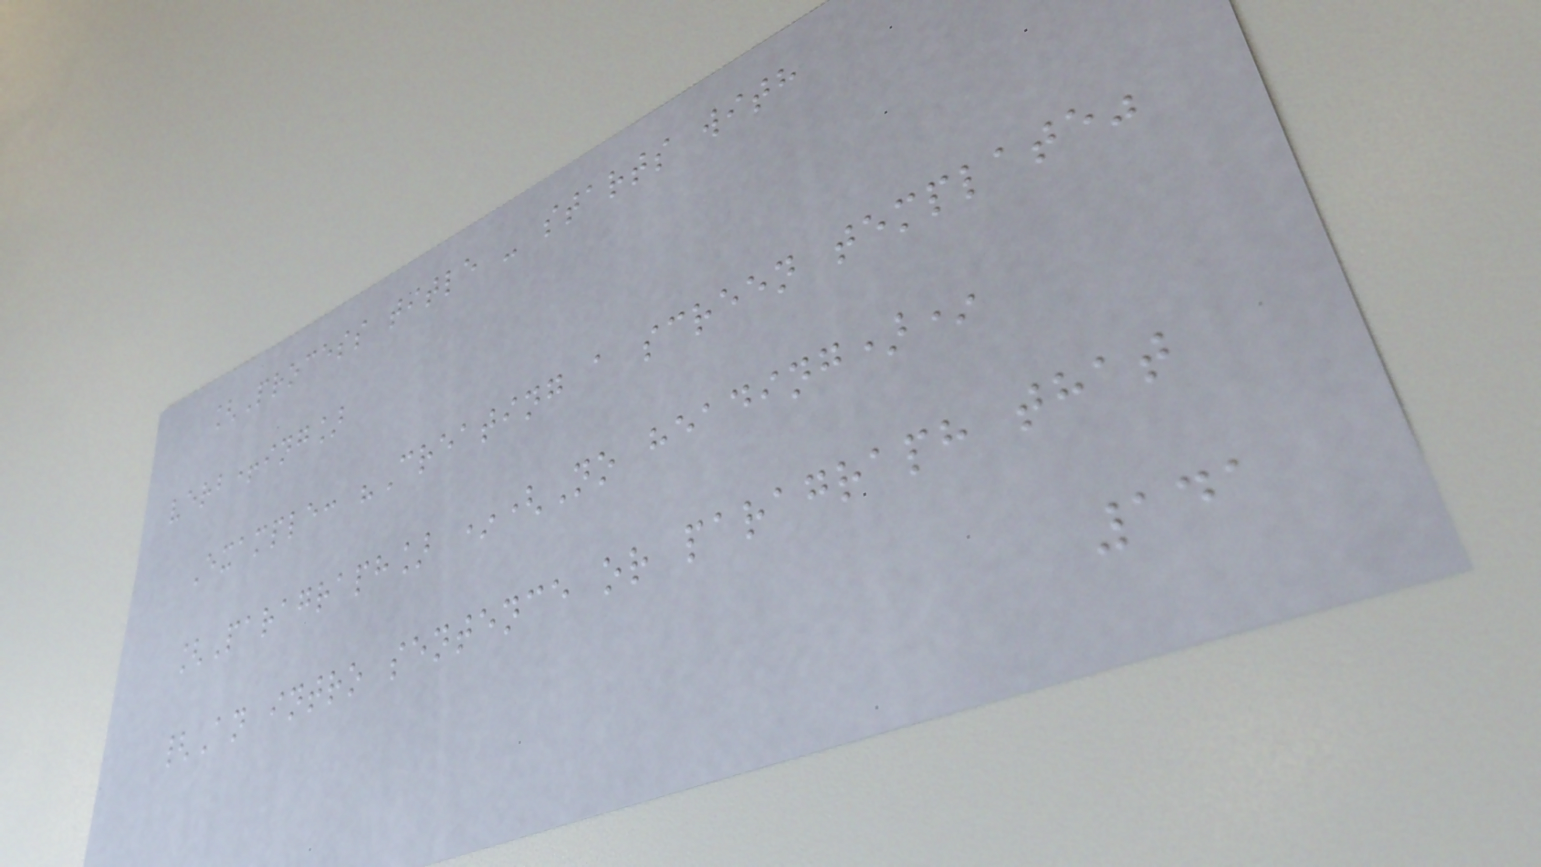[Process title - starts with
verb+ing]
Example: "Creating a screen template"
[Paragraph] *(No heading)*
{An intro sentence or paragraph that
141
